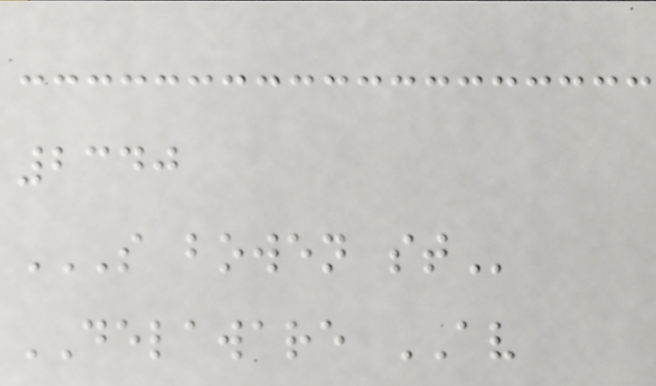2340
S BOWEN ST
DELAWARE AV
